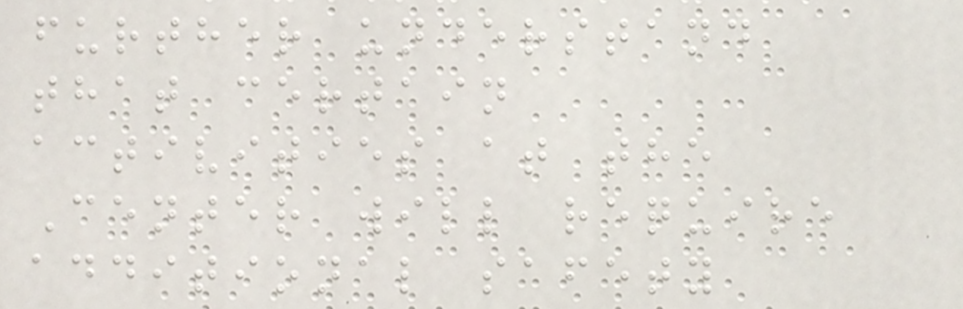further understand
that certain
activities at the
Center will require
additional safety
